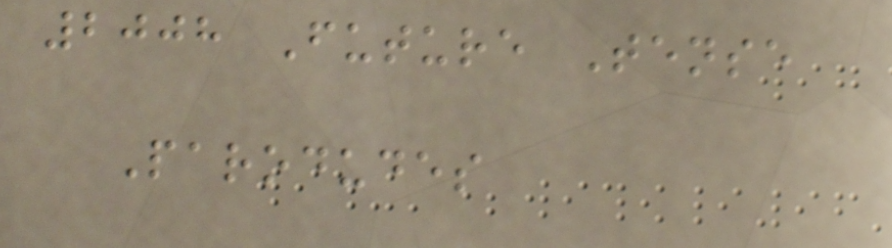2008 Future Tense
Parodudes
